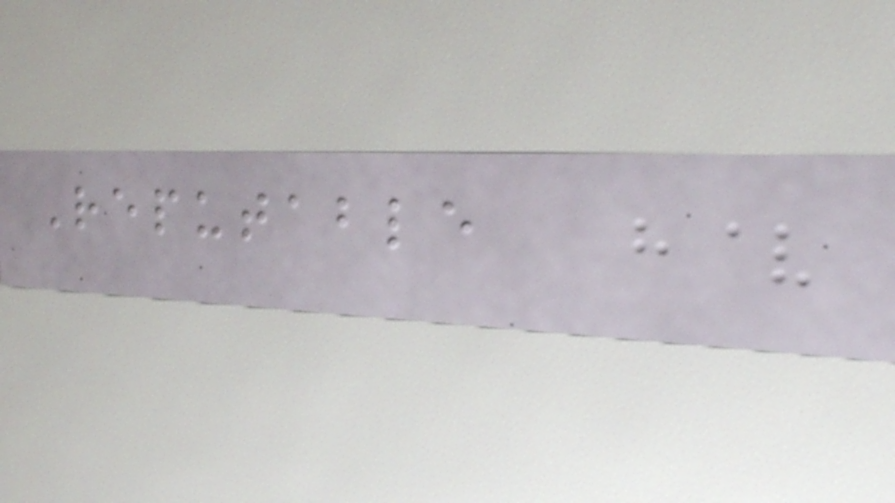Reputable
